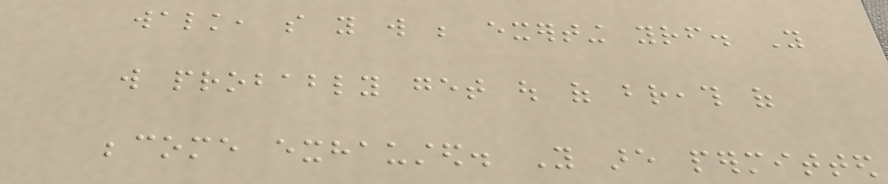walk, so you will be exerting yourself. You
will probably get out of breath of
become exhausted. You are permitted
